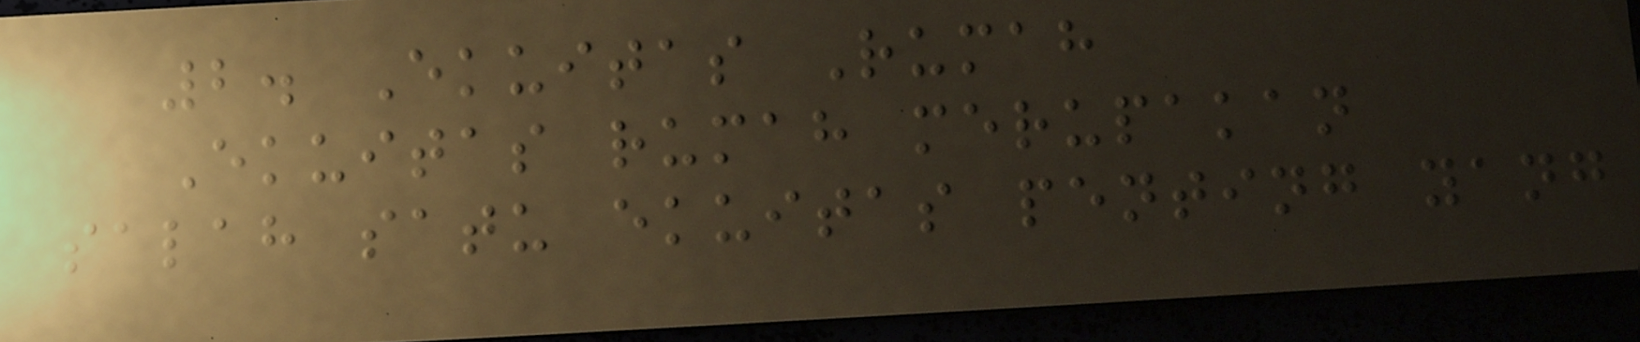2. Ekuitas Rumah
Ekuitas rumah merupakan
salah satu ekuitas penting yang
